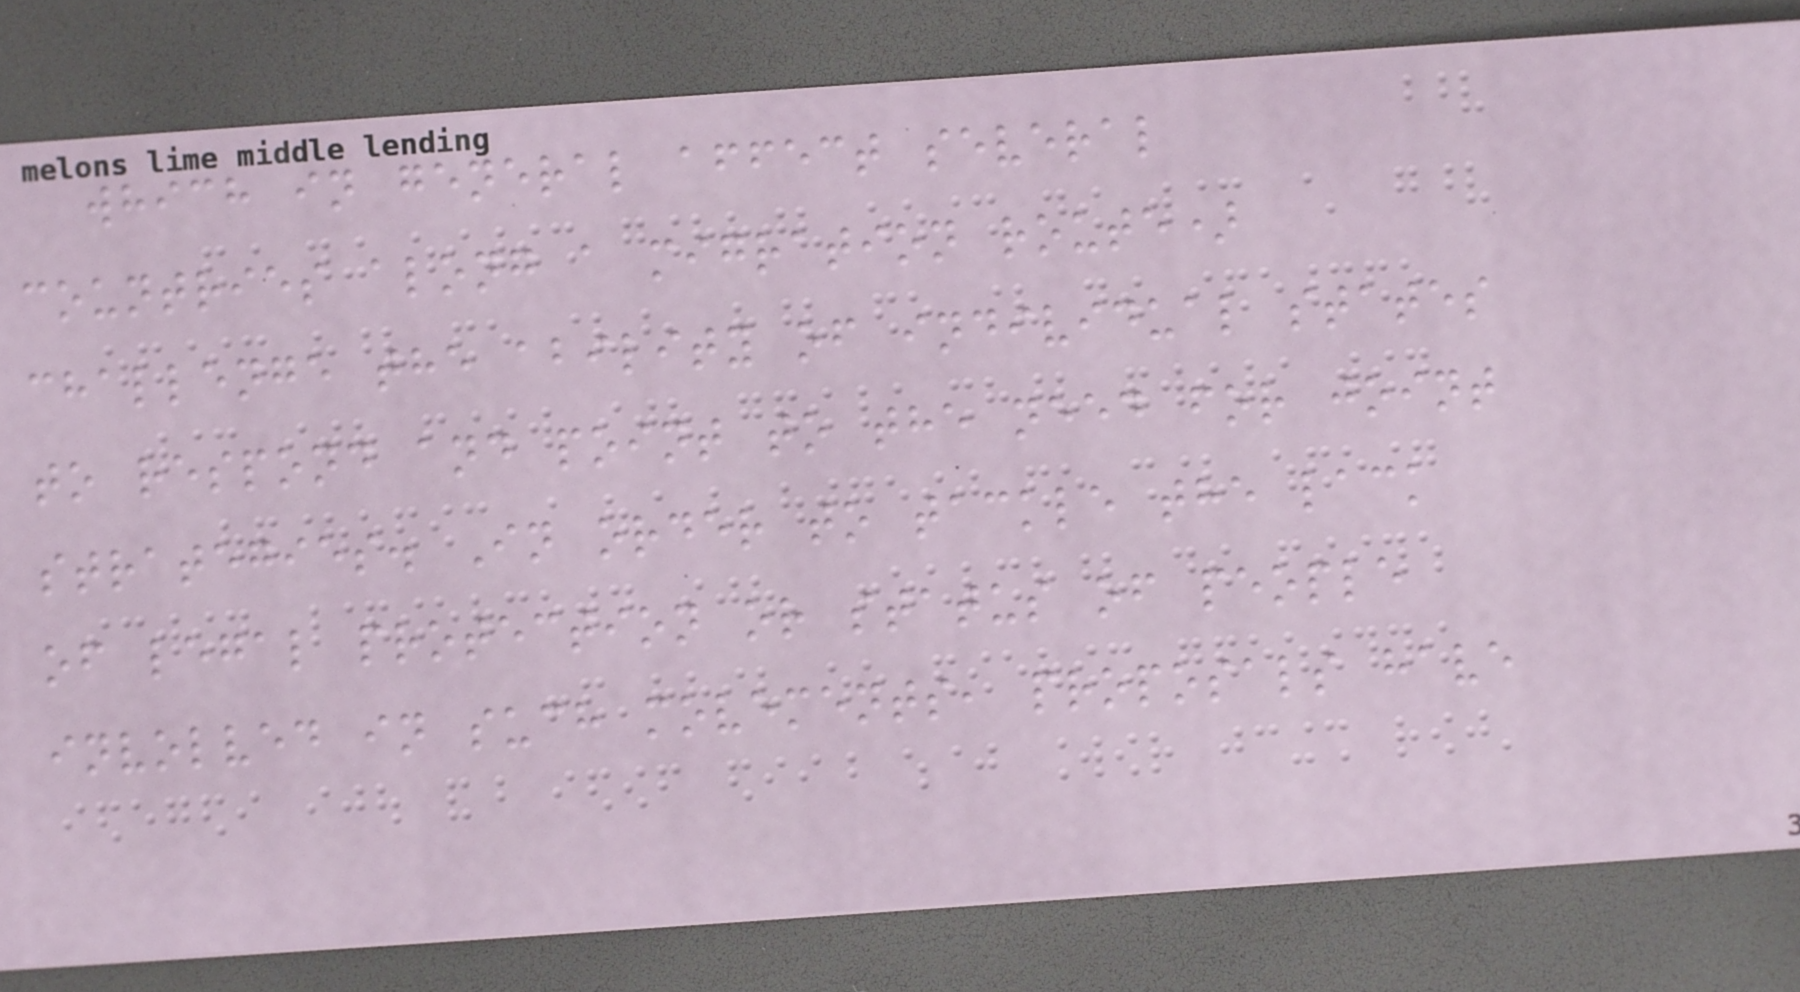which in general affect several
countries along a migration route)
challenge the ability of individual states
to respond and point to the need for joint
strategies. In order to tackle the lack
of legal protection or status of people
involved in such movements, proposals have
